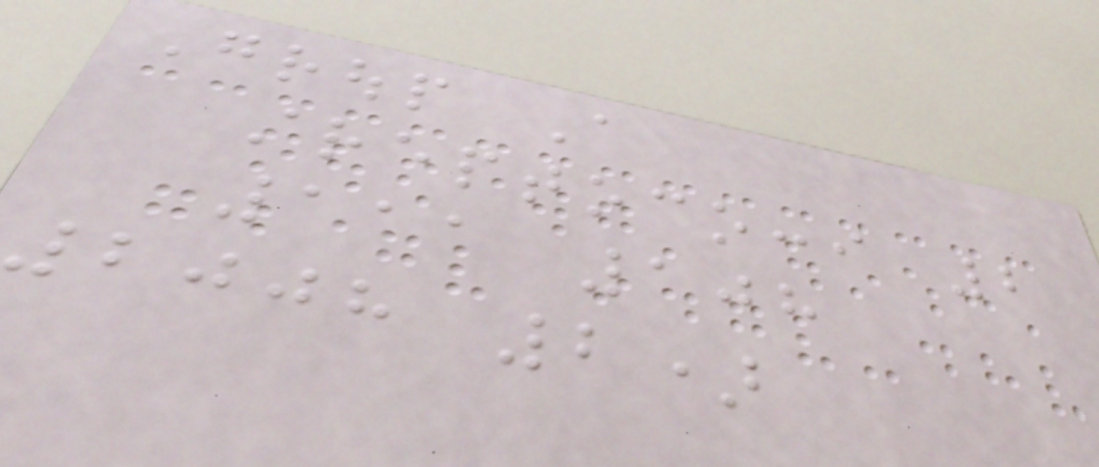Group A
streptococci 2
111 108
2008 2)
